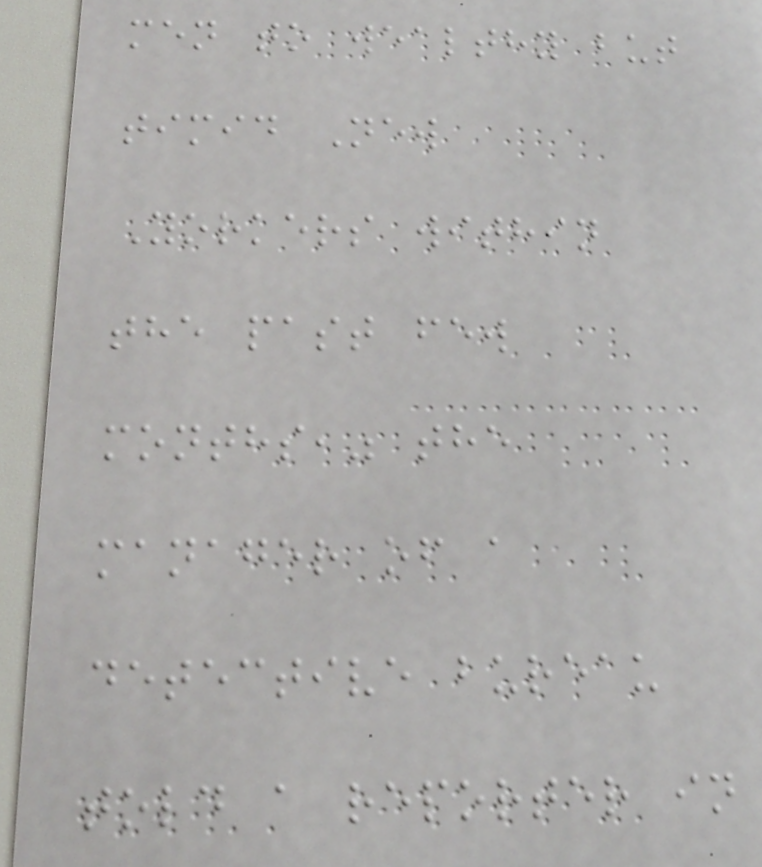men to wealthy but
timid New
Yorkers within
the past few
months," the
manager of a
detective bureau
told a reporter in
